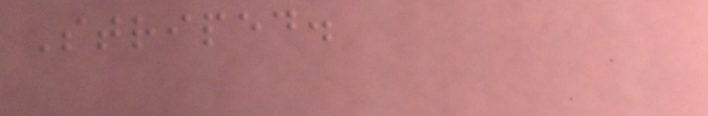Striped.
